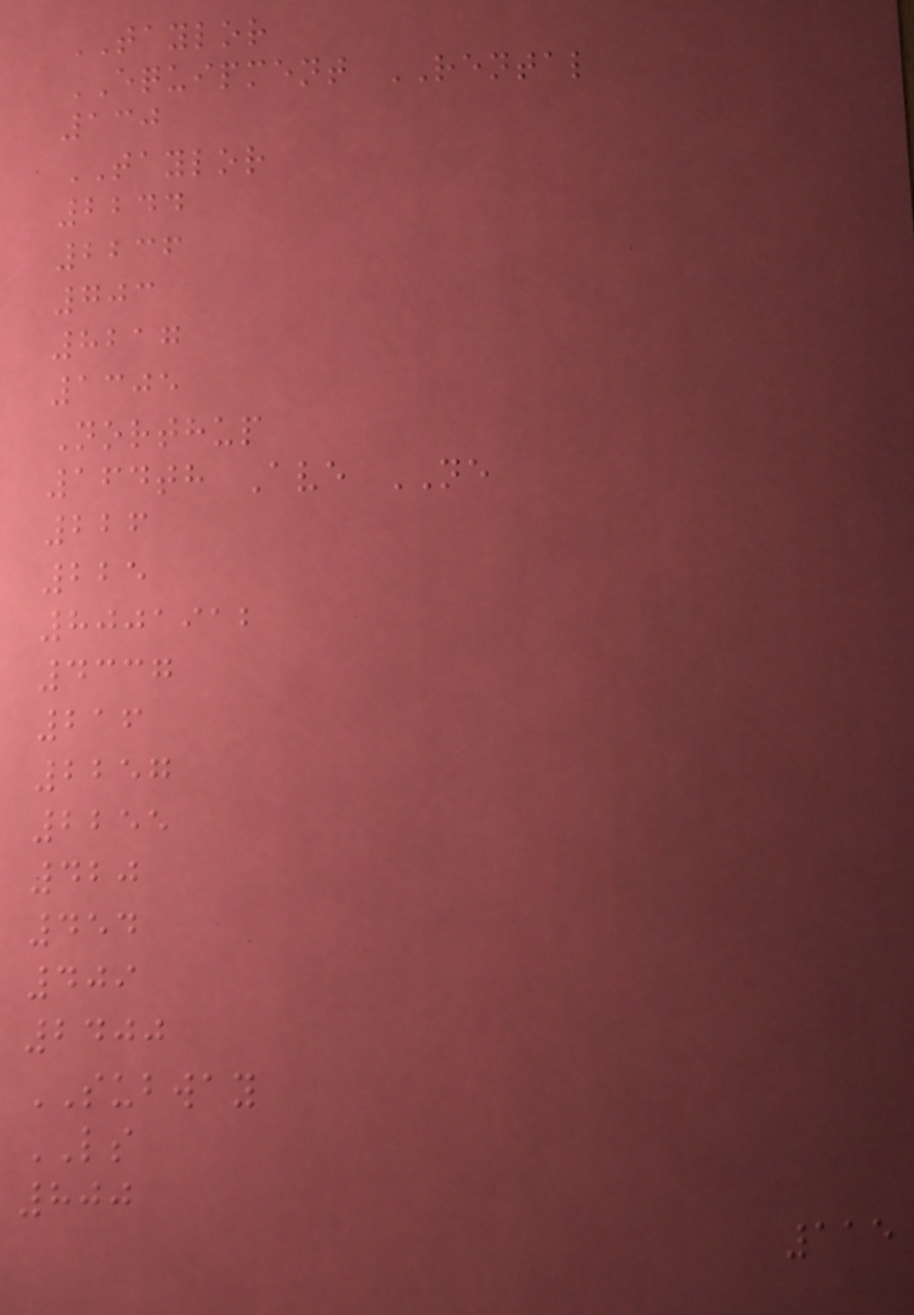TAYLOR
EQUIPMENT RENTAL
130
TAYLOR
2244
2236
703
8217
1305
Northup
164th Ave NE
226
225
8001912
4337
216
2257
2255
420
454
409
2400
SUBWAY
LS
800
115
